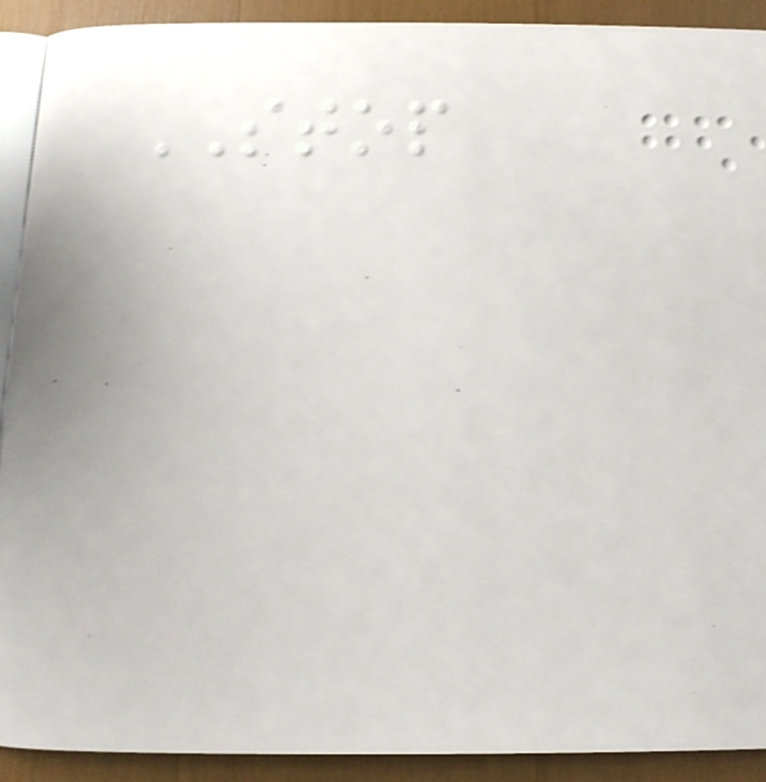STOP
